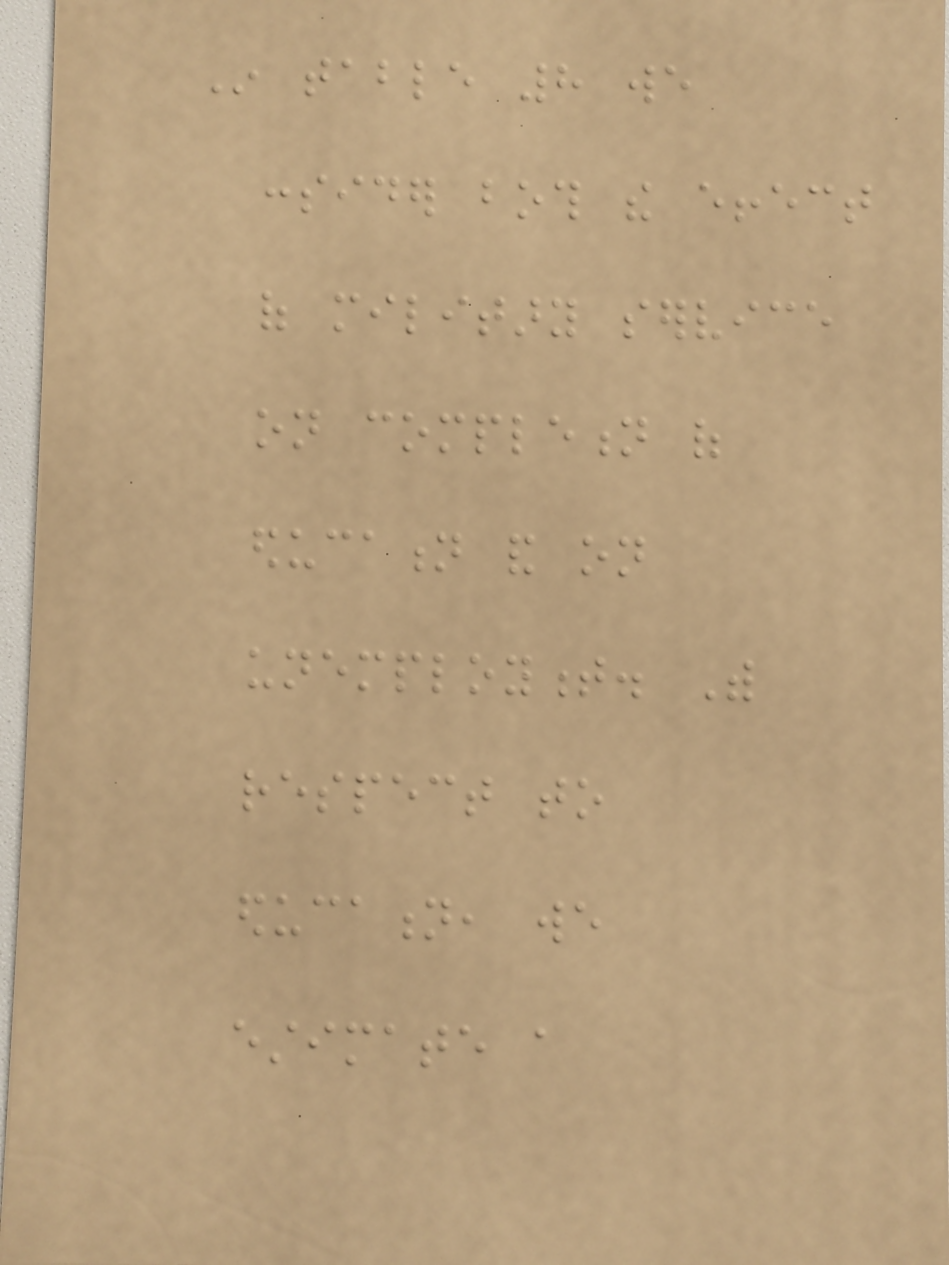In table 8 we
consider both the effect
of military service
on completion of
education and on
unemployment. With
respect to
education, we
estimate a
